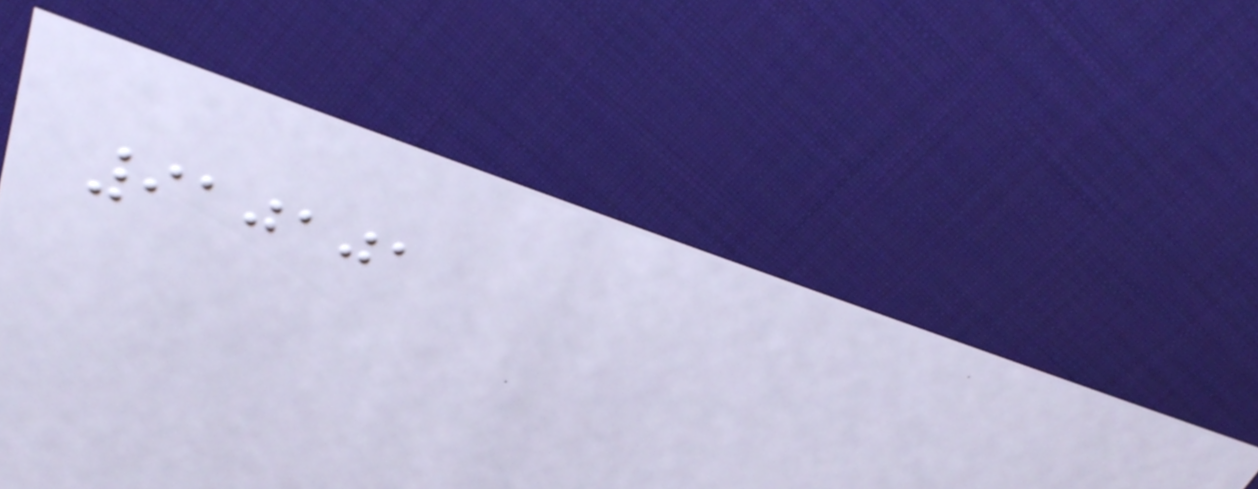910101
